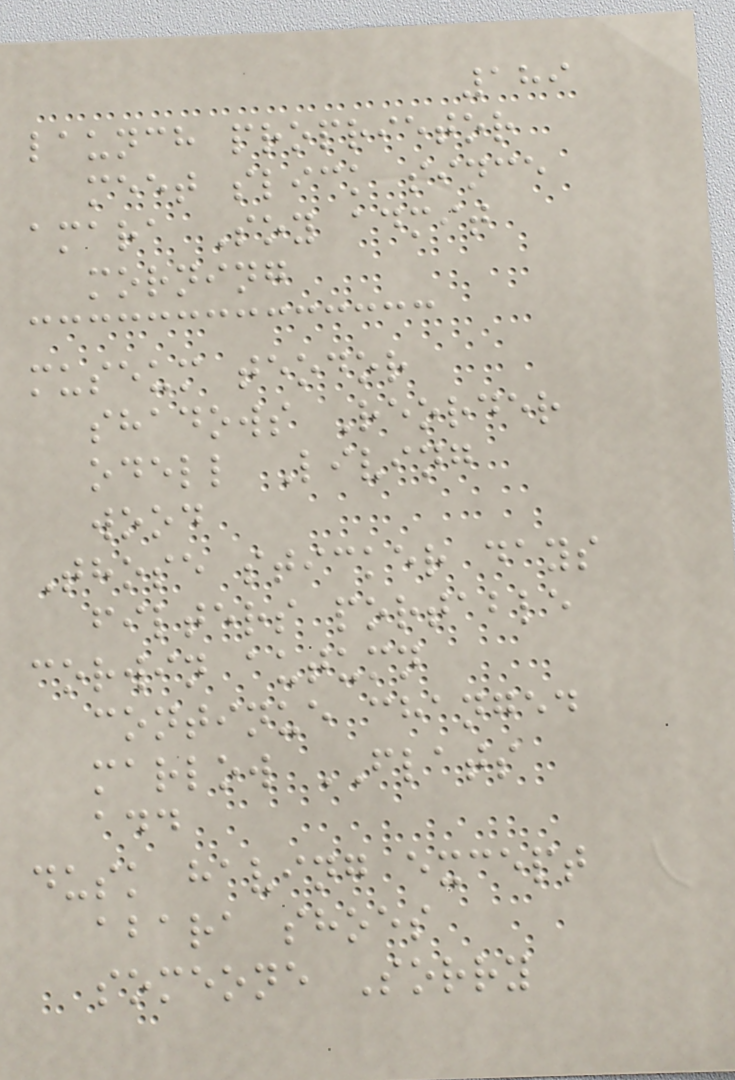189
launch proprietor
meet slick since
amara Soy admit
morning
museum teodor
shadows Reorder
odell Living
wood
Those sticker days
filters portable
corwin autumn
continue changed
marlow FLATS
add
dusk having except
abara shoes
someone Sorry
